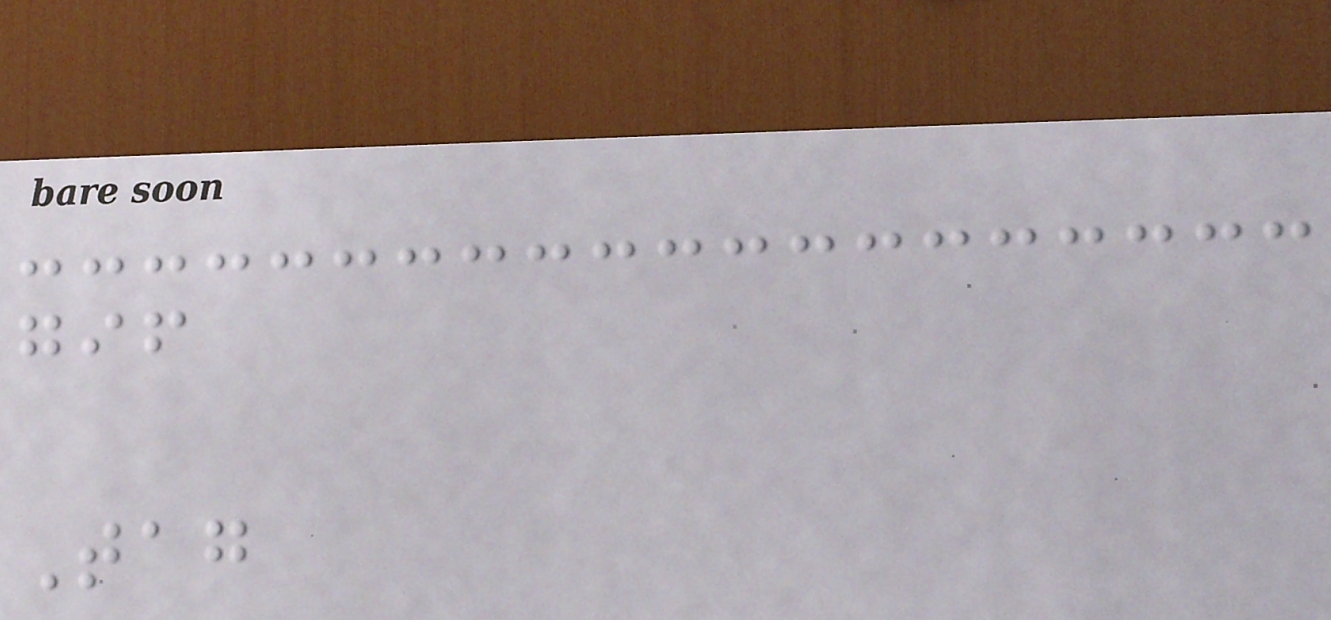gif
Tag
